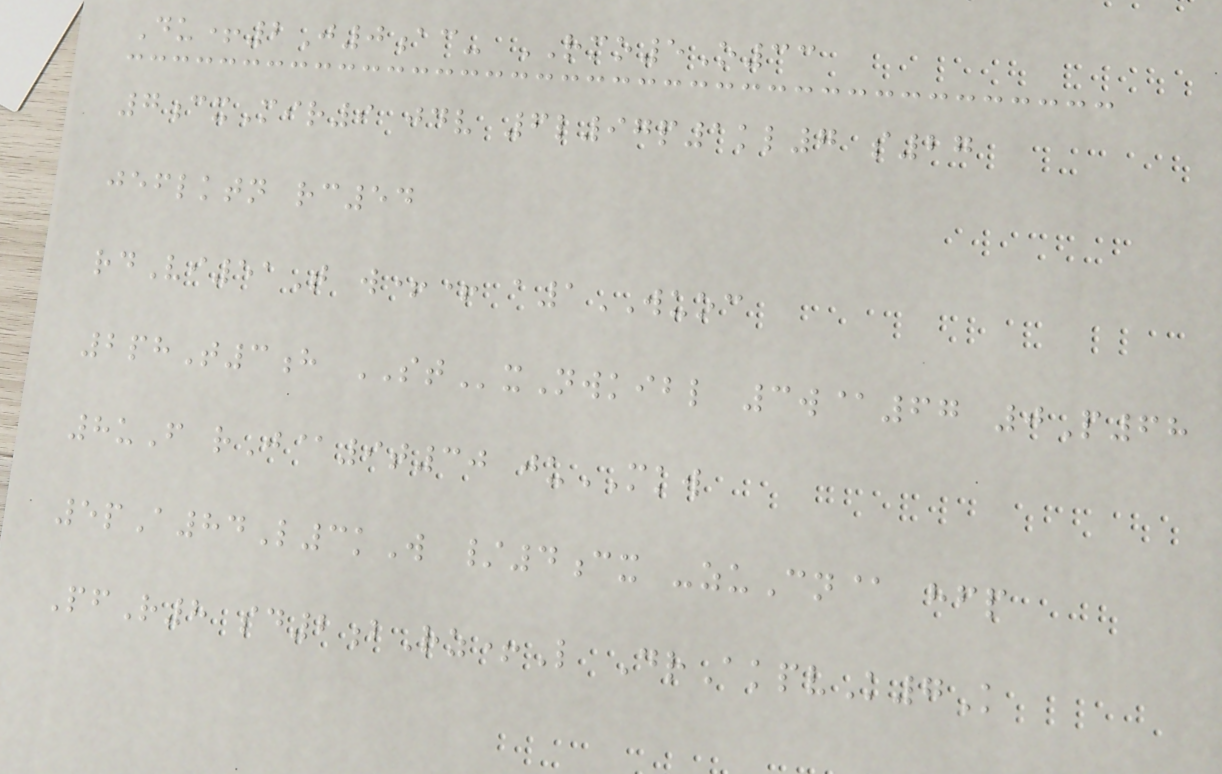Du+2J0ac- RMO5O33
7cxMir9 jdv 6l97p1kl7 s27
jeflktn rc54
rdVi51T w++ a1WUOC
2phT3h STxNwkibl 3w@67 0P68
8uF rJ@9t30 juMKW
5pA84L3kW /4cx -zuCn@ hfp
PfR8 sd2bRz+L DrAkpvK7K
